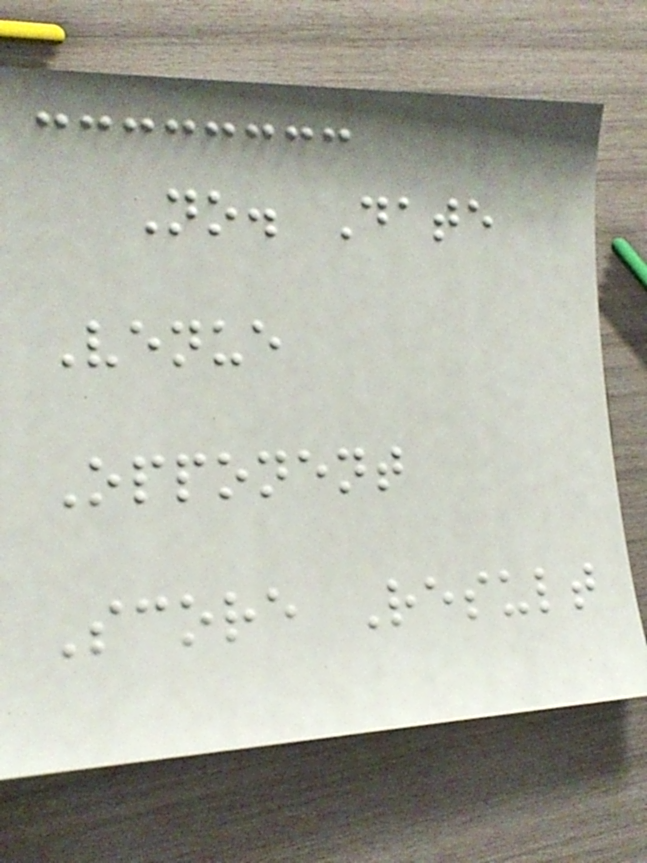No. Date
Venue
Opponent
Score Result
